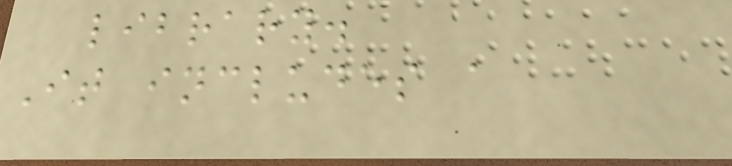library.
It includes a
